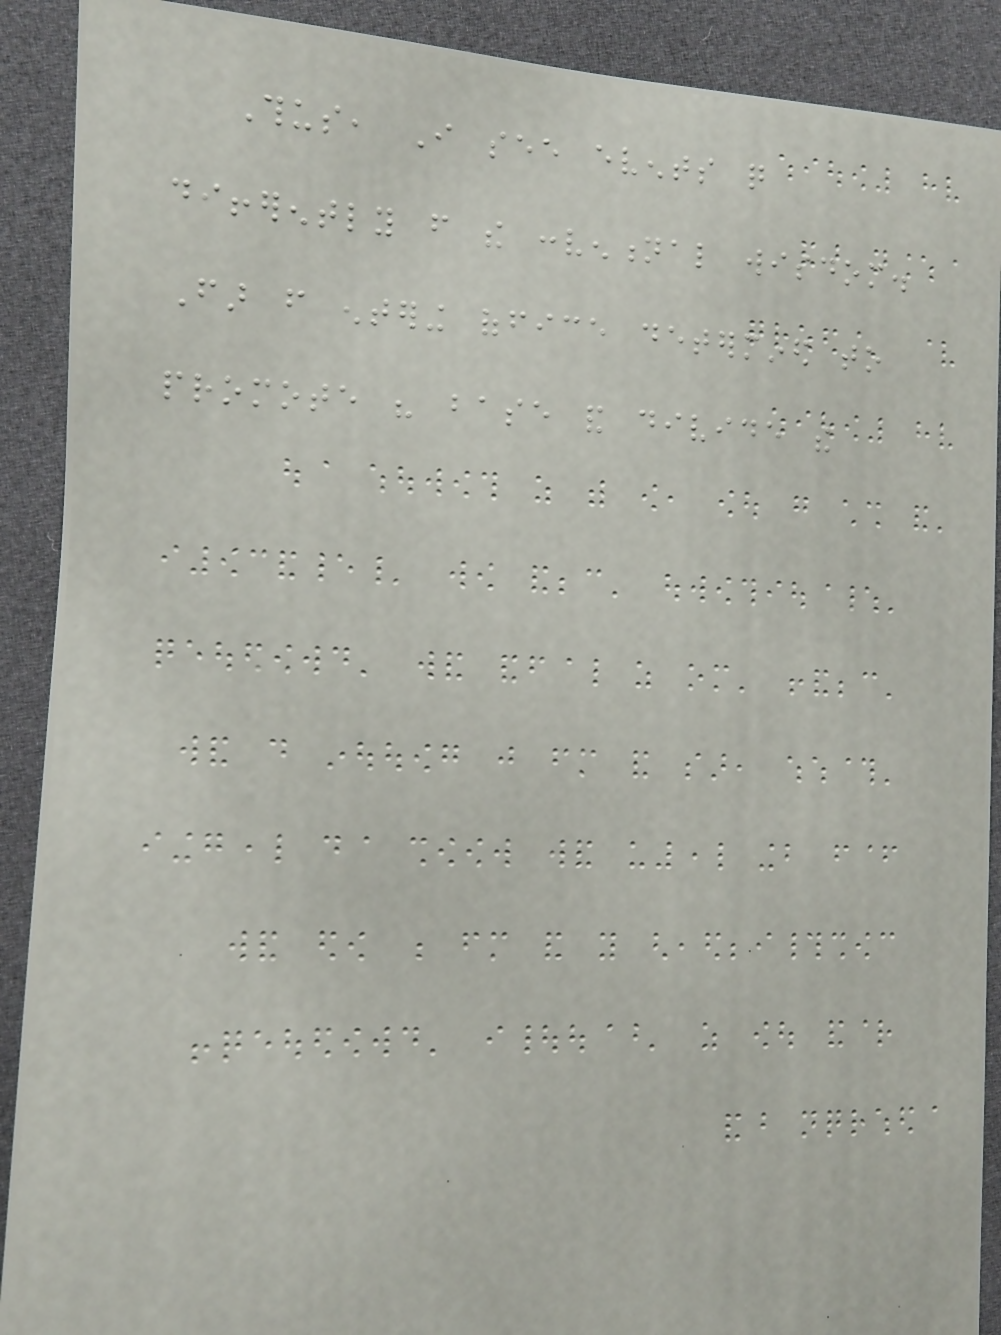Thus, I see events quite
differently from the conventional wisdom.
Far from entering office determined to
promote his base and divide the
